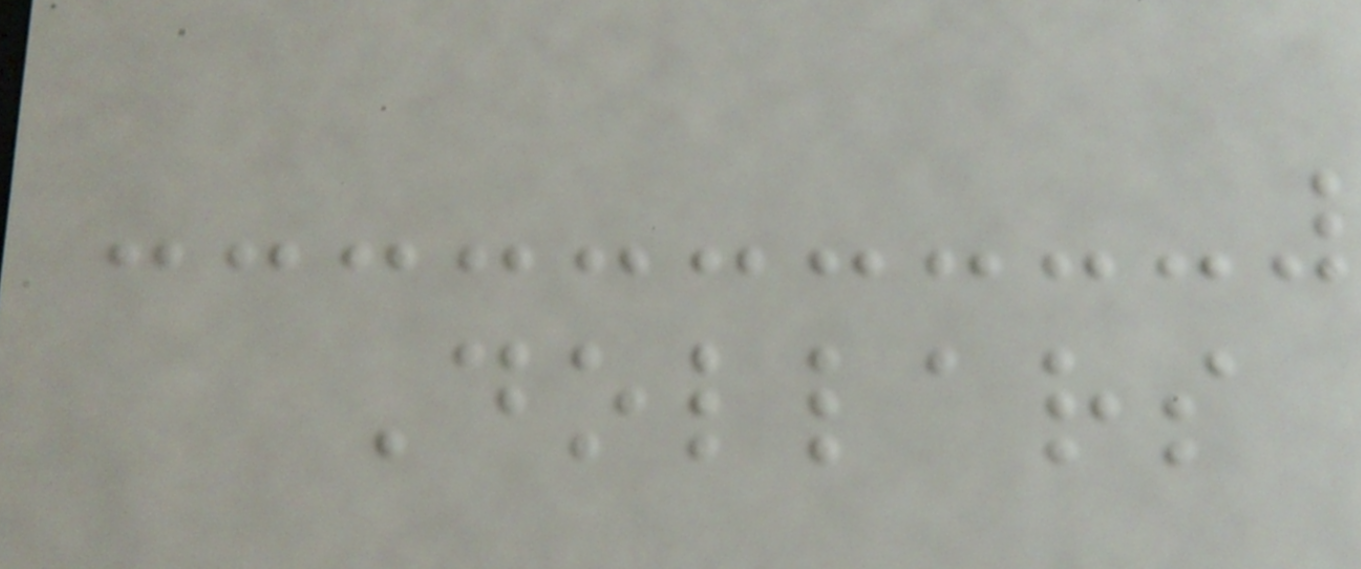Dollars
